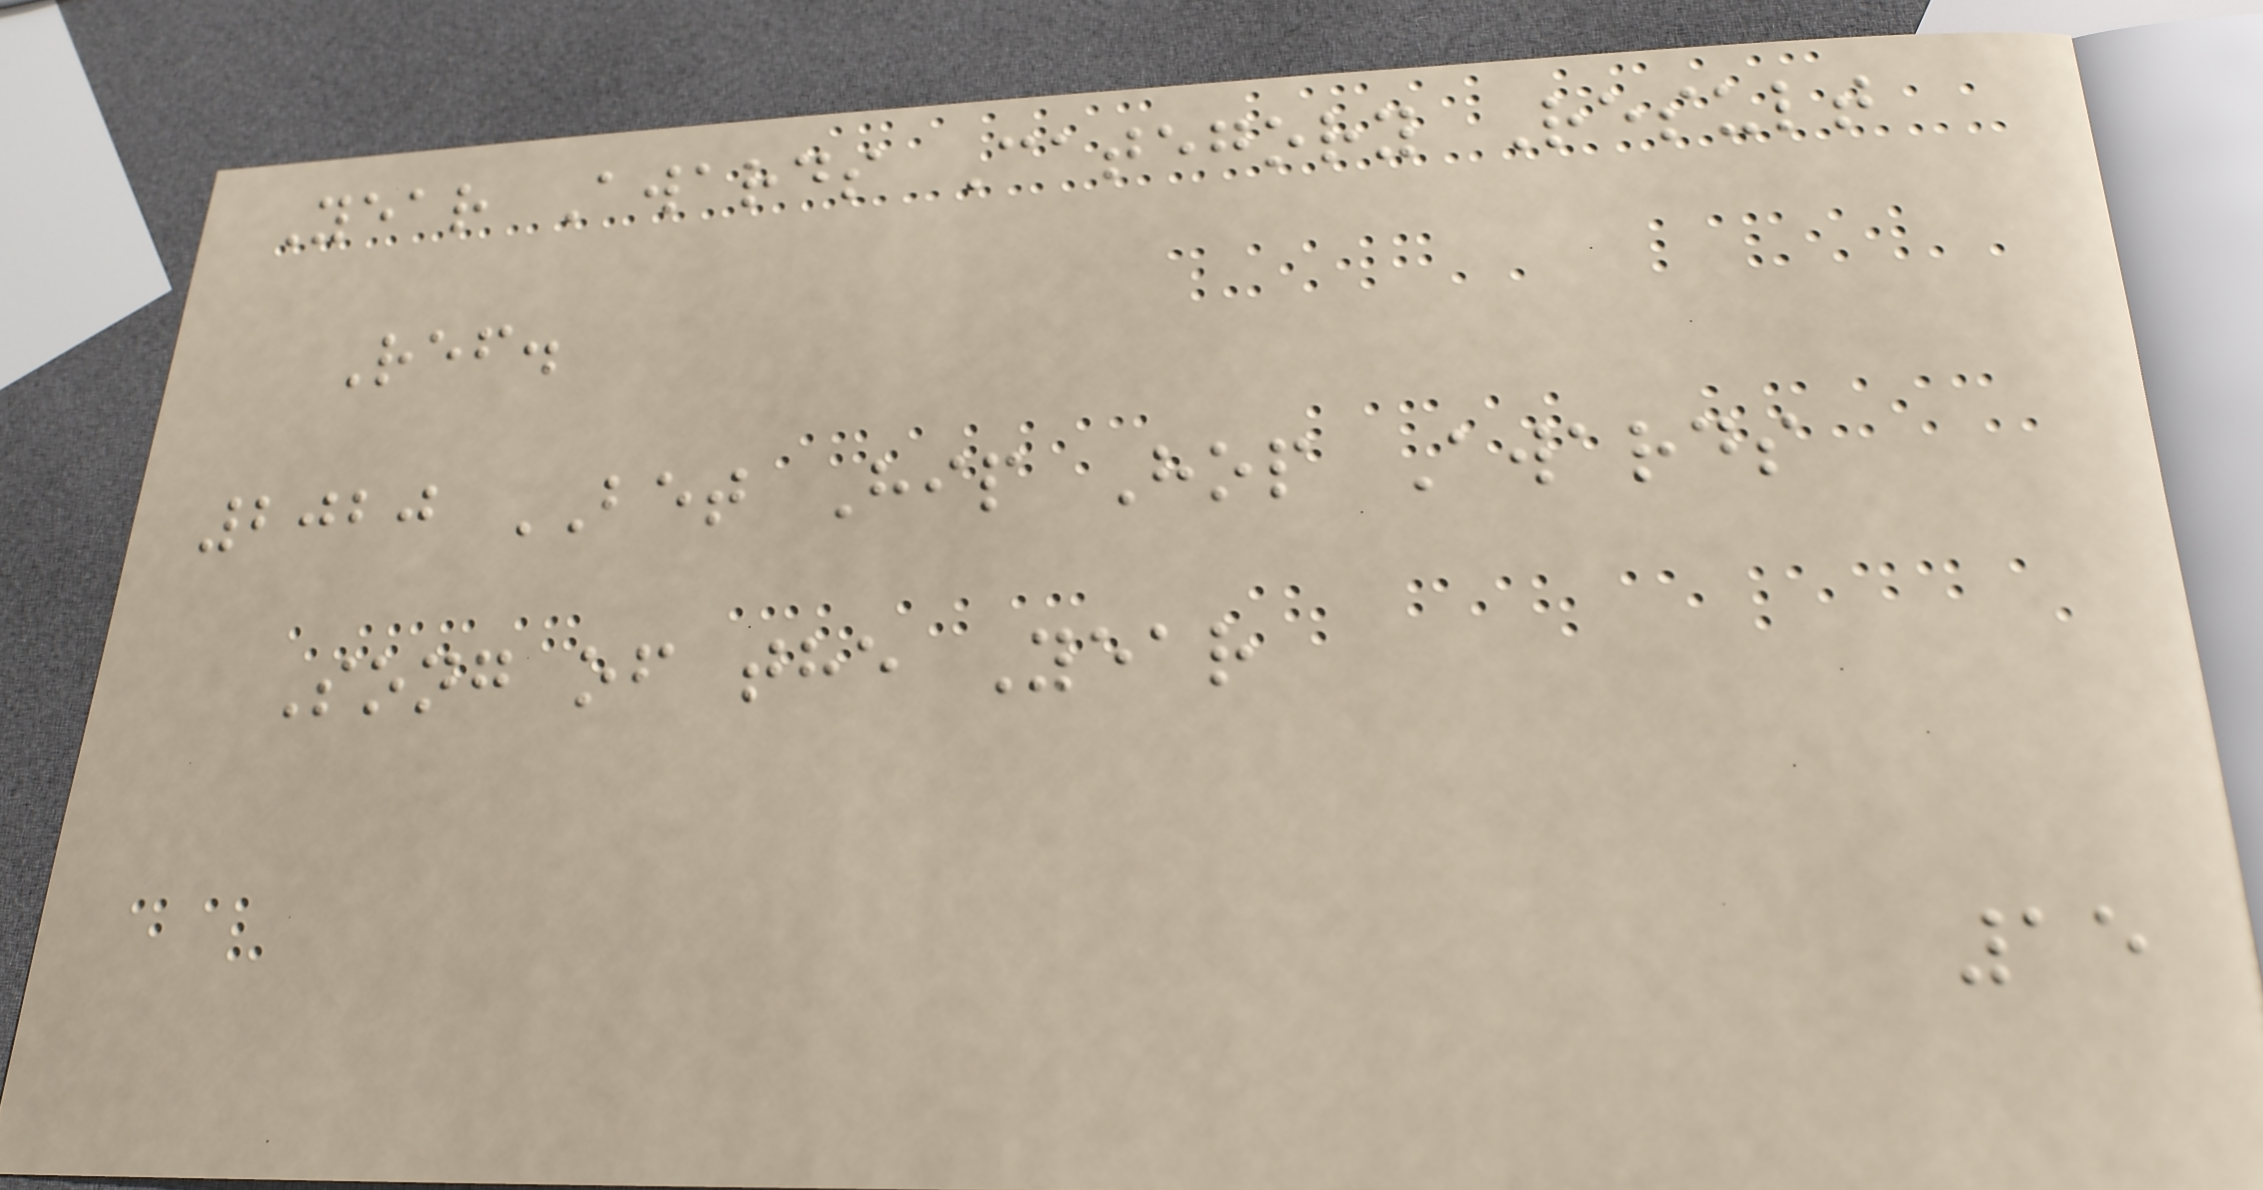Year Awards Category Result
Ref.
2020 BET Hip Hop Awards
Song of the Year
15
